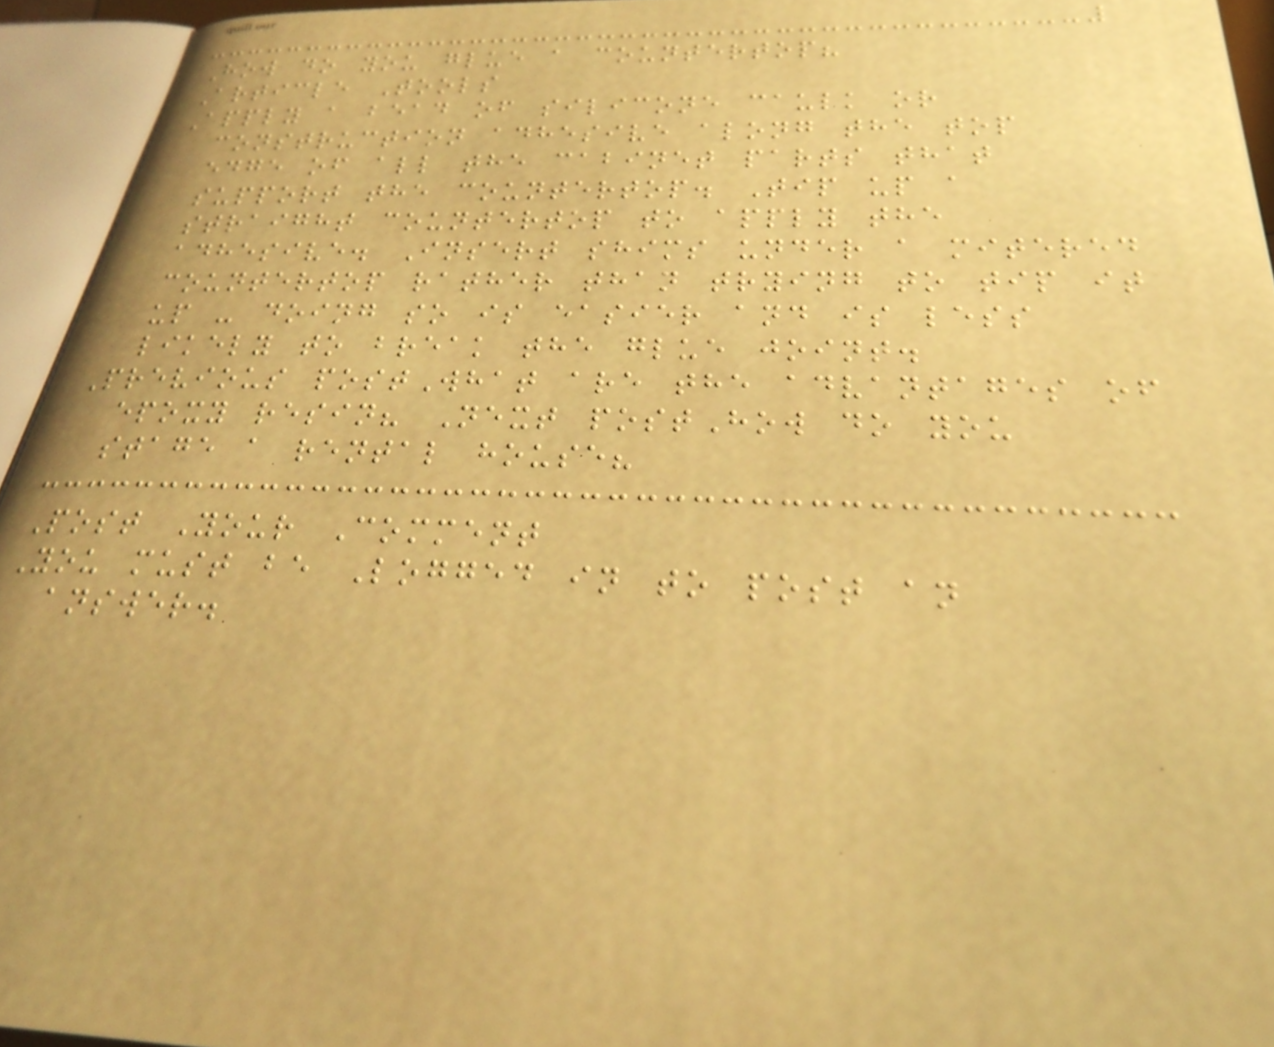How do you glue a countertop?
Article Tools
Apply a bead of silicone caulk or
construction adhesive along the top
edge of all the cabinet parts that
support the countertop. Tip up a
straight countertop to apply the
adhesive. Insert shims under a mitered
countertop rather than trying to tip it
up - doing so is easier and is less
likely to break the glue joint.
Previous postWhat are the advantages of
epoxy resin? Next postHow do you
stage a rental house?
Post Your Comment
You must be Logged in to post an
answer.
